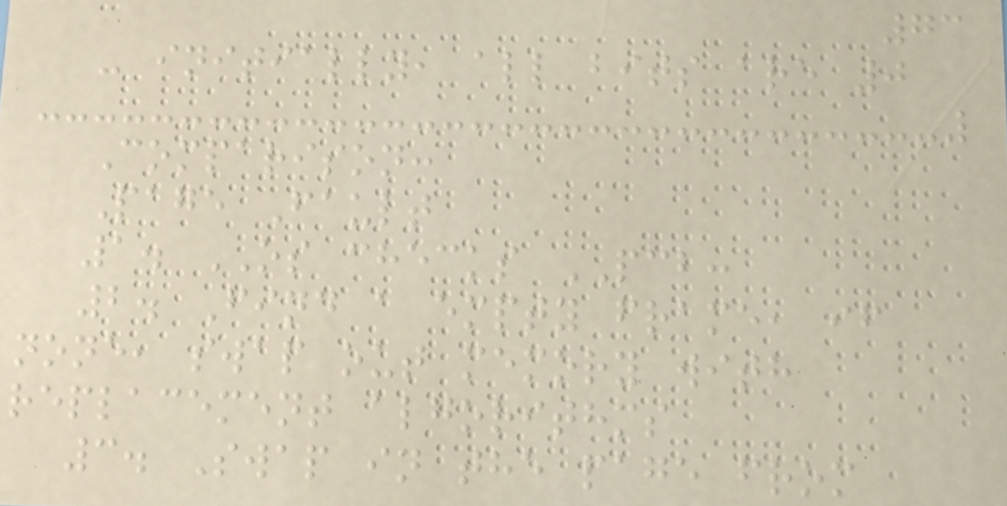73
- initially, all bits are 0
Comparison:
Page Fault
1. OS checks PCB:
2. Find a empty frame, if
none, swap out memory with
replacement algorithms
3. Swap in the page from
